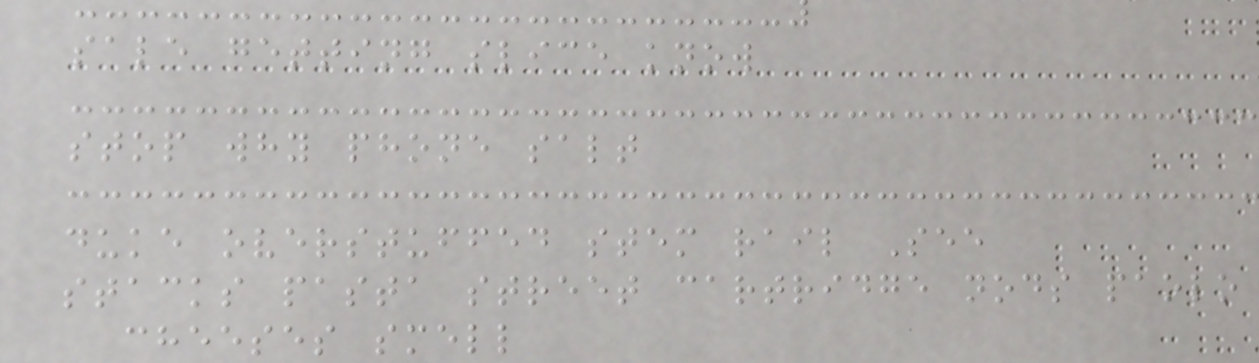sale getting slice know
stop why phone salt
duke overstuffed stem rail See
stacks pasta street cartridge nods paolo
cheeses smell
